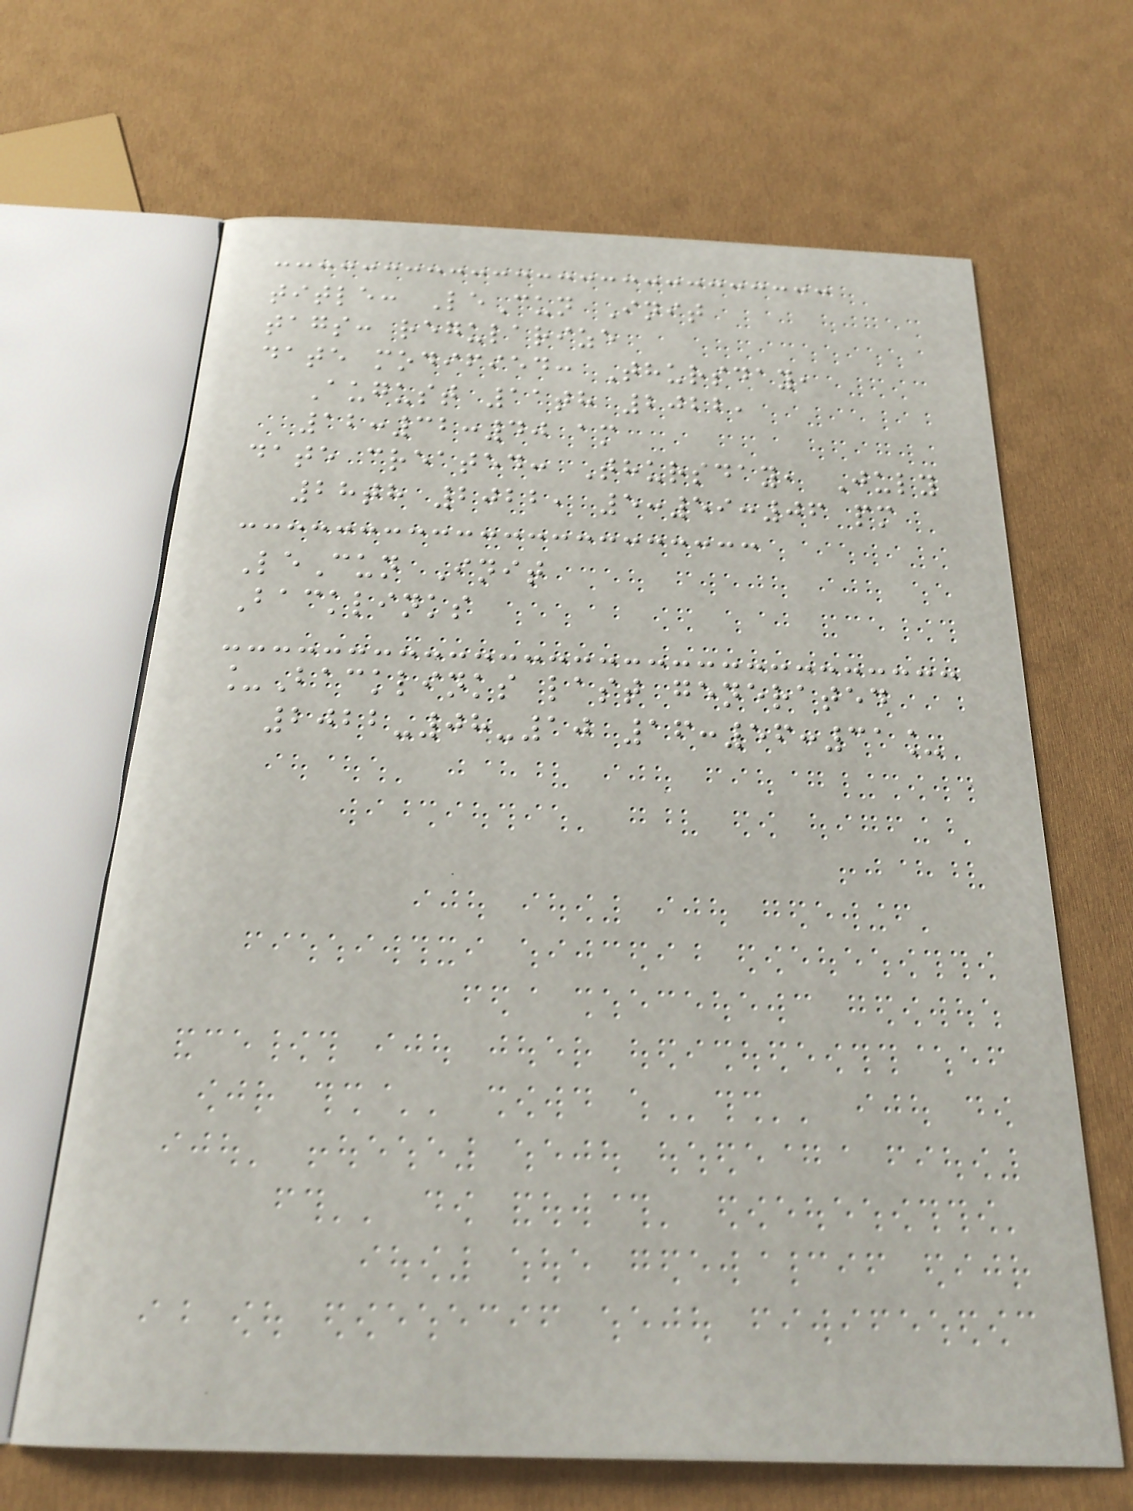title: LeCun Init
tags: regularize
date modified: Thursday,
August 11th 2022,
12:32:40 am
date created: Thursday, July
28th 2022, 5:59:06 pm
LeCun Init
Backlinks
_Backlinks last generated
2022-08-10 16:56:31_
